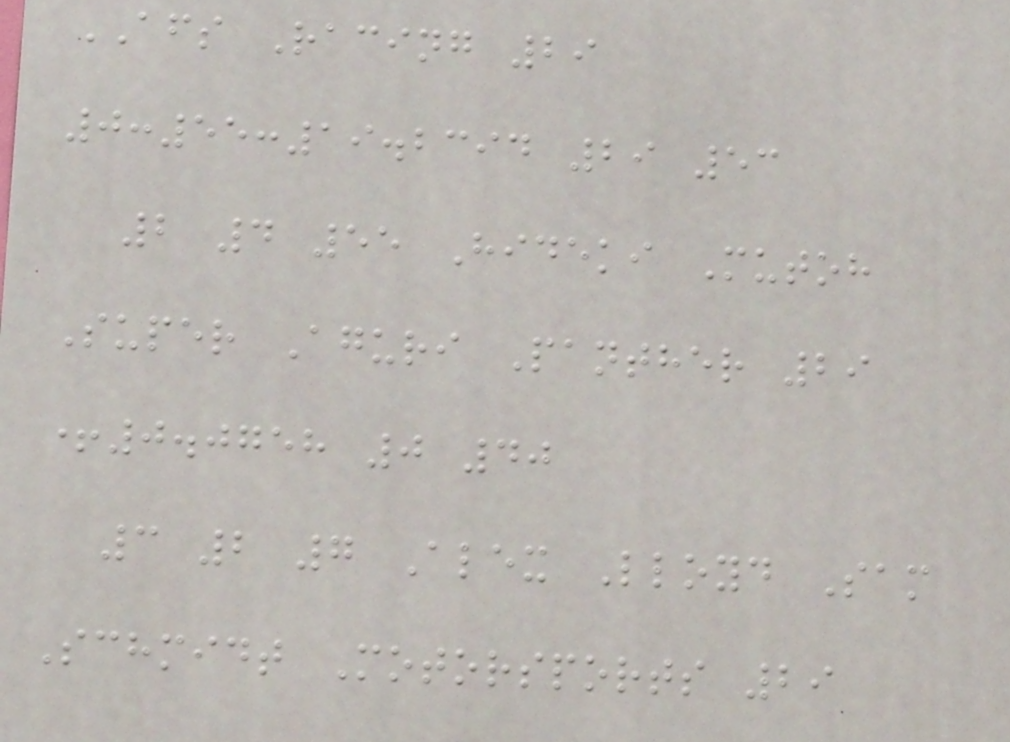AFS Racing 29
0:55:19.2394 29 53
2 4 55 Hideki Mutoh
Super Aguri Panther 29
+0.0758 0 40
3 2 7 Alex Lloyd Sam
Schmidt Motorsports 29
